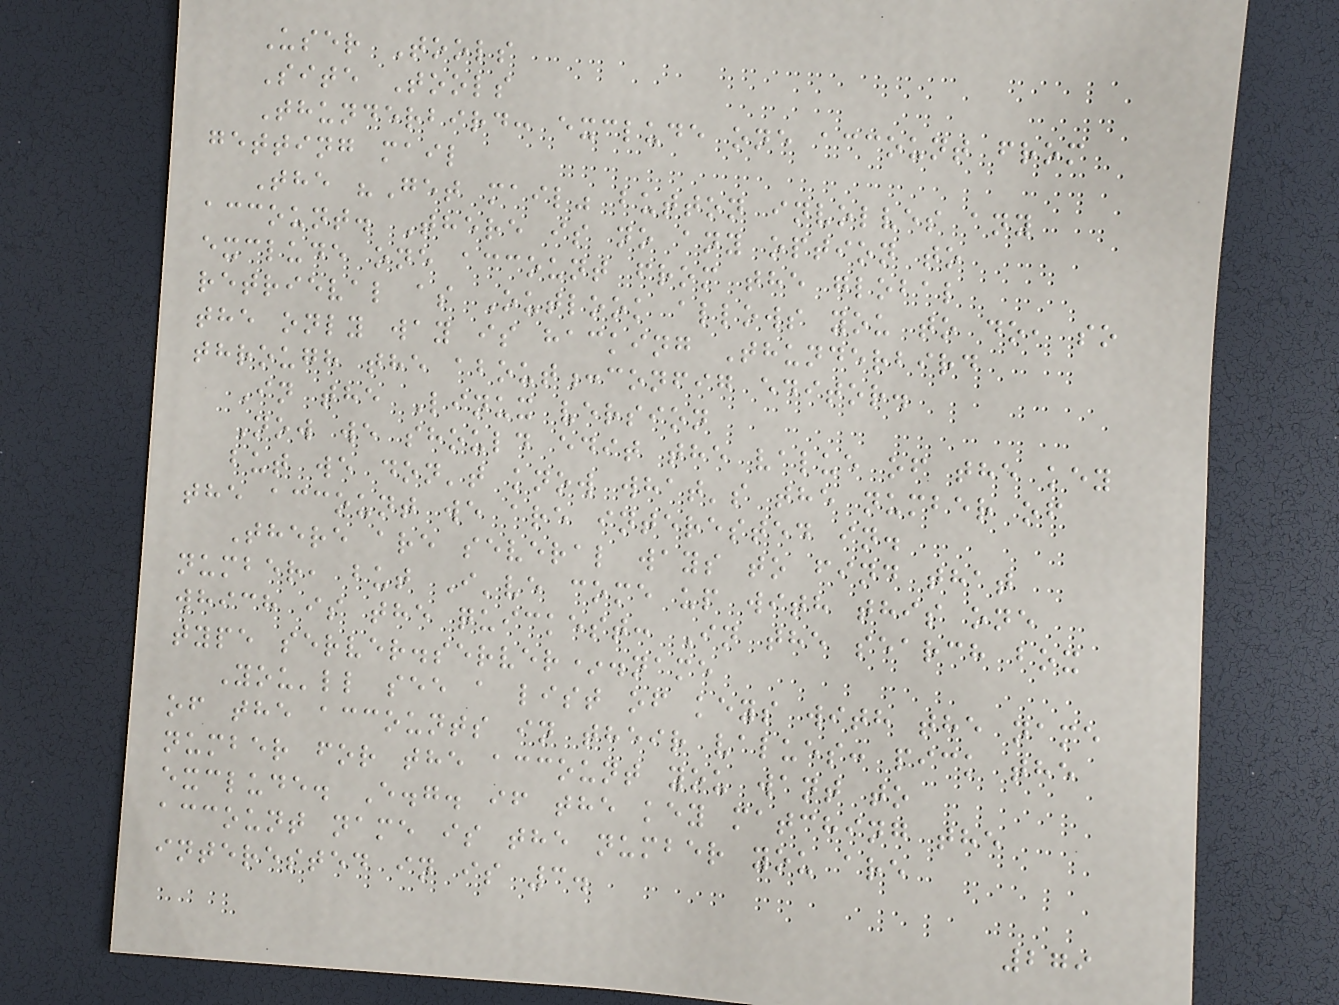User Tools
Site Tools
Thunderbird: exclude one account from
getting mail
The "Get mail" button involves any
account. There is no any option to
exclude one account from the global
retrieval as Outlook allows you to do, so
the only way is hacking Thunderbird
through the about:config editor.
In the Linux version
Now we should edit the value of the key
but we don't know what's the number of
the account we are interested in.
There are several ways to find that
number, but I've come up with this one
which is the quickest: In the search box
type server.server*.name
You'll see a list of keys with the name
of the accounts in their values: pick the
number for the account you want to
exclude. E.g. if the key matching the
account name is the number you are
interested in is 3.
279
